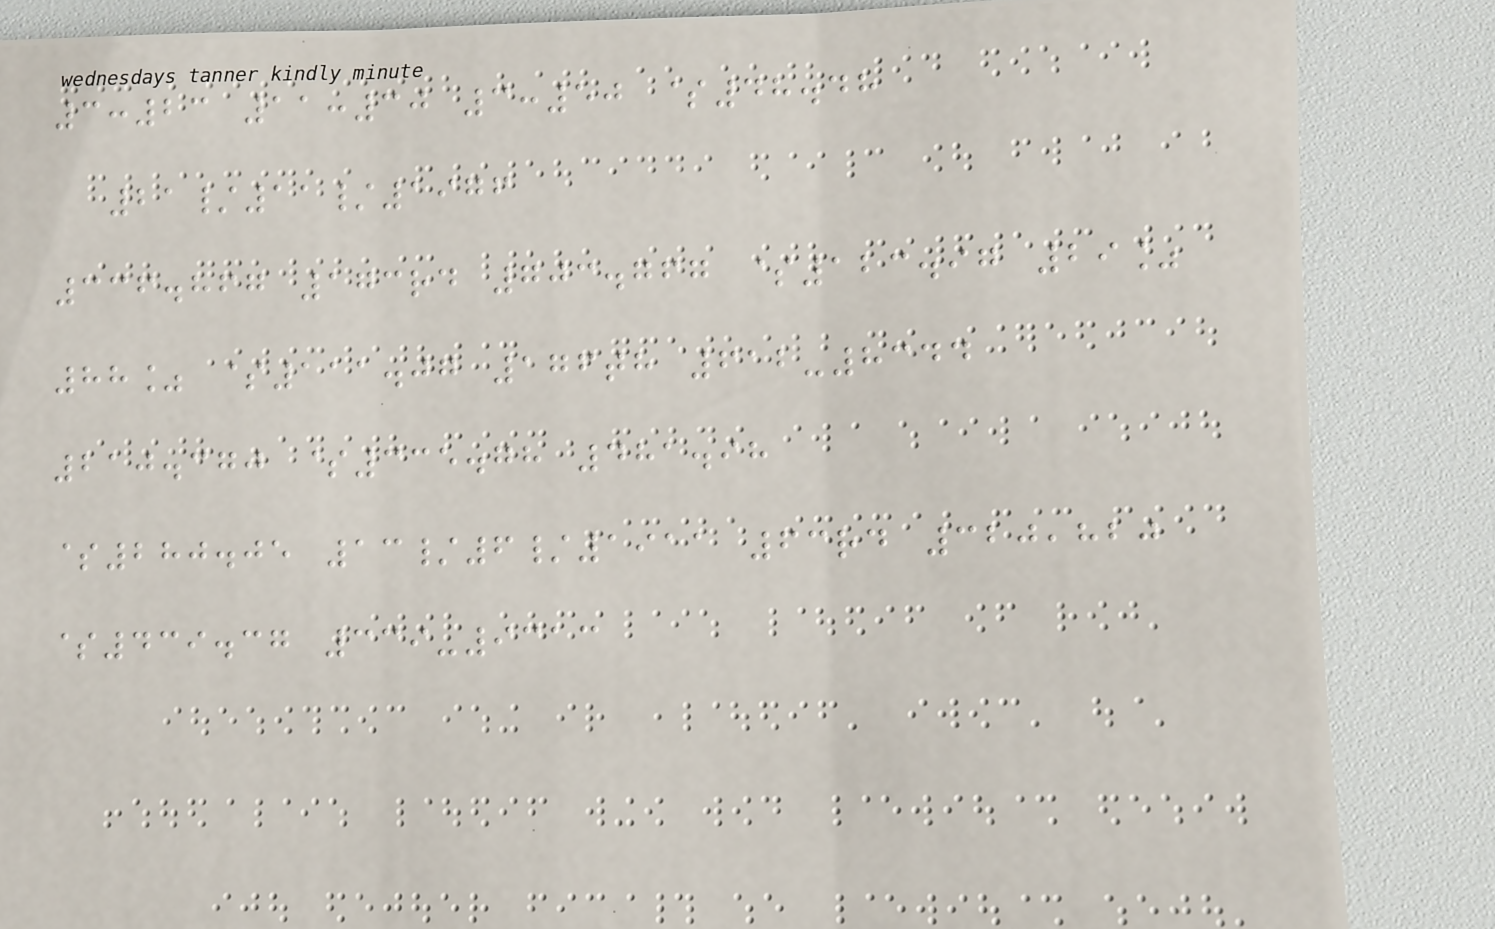3:23 11:30 3:50 $48.48
21/11/1976
336.867 173rd 703.767 $123.97 29%
88% $111.07 176th 612-8344
210.370 $335.78 481.98
$280.05 13/6/1911 63rd 320,820
$439.37 339-9313
